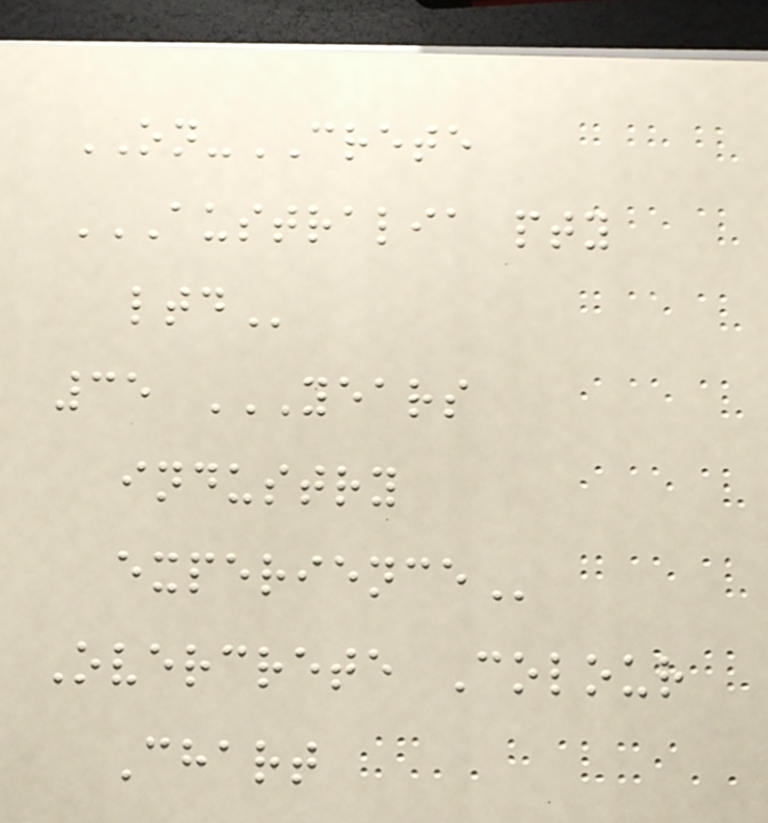ON-CRETE
AUSTRALIA PTY
LTD
35 YEARS
INDUSTRY
EXPERIENCE
Overcrete Colour
Chart
